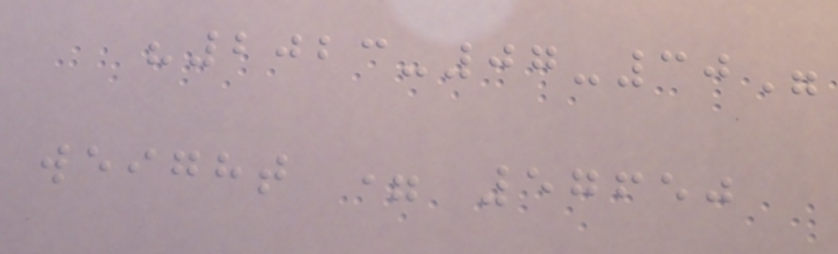"2023-07-30"
weight = 57650
